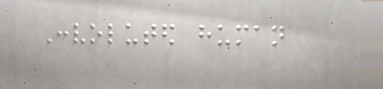Convoluted human
